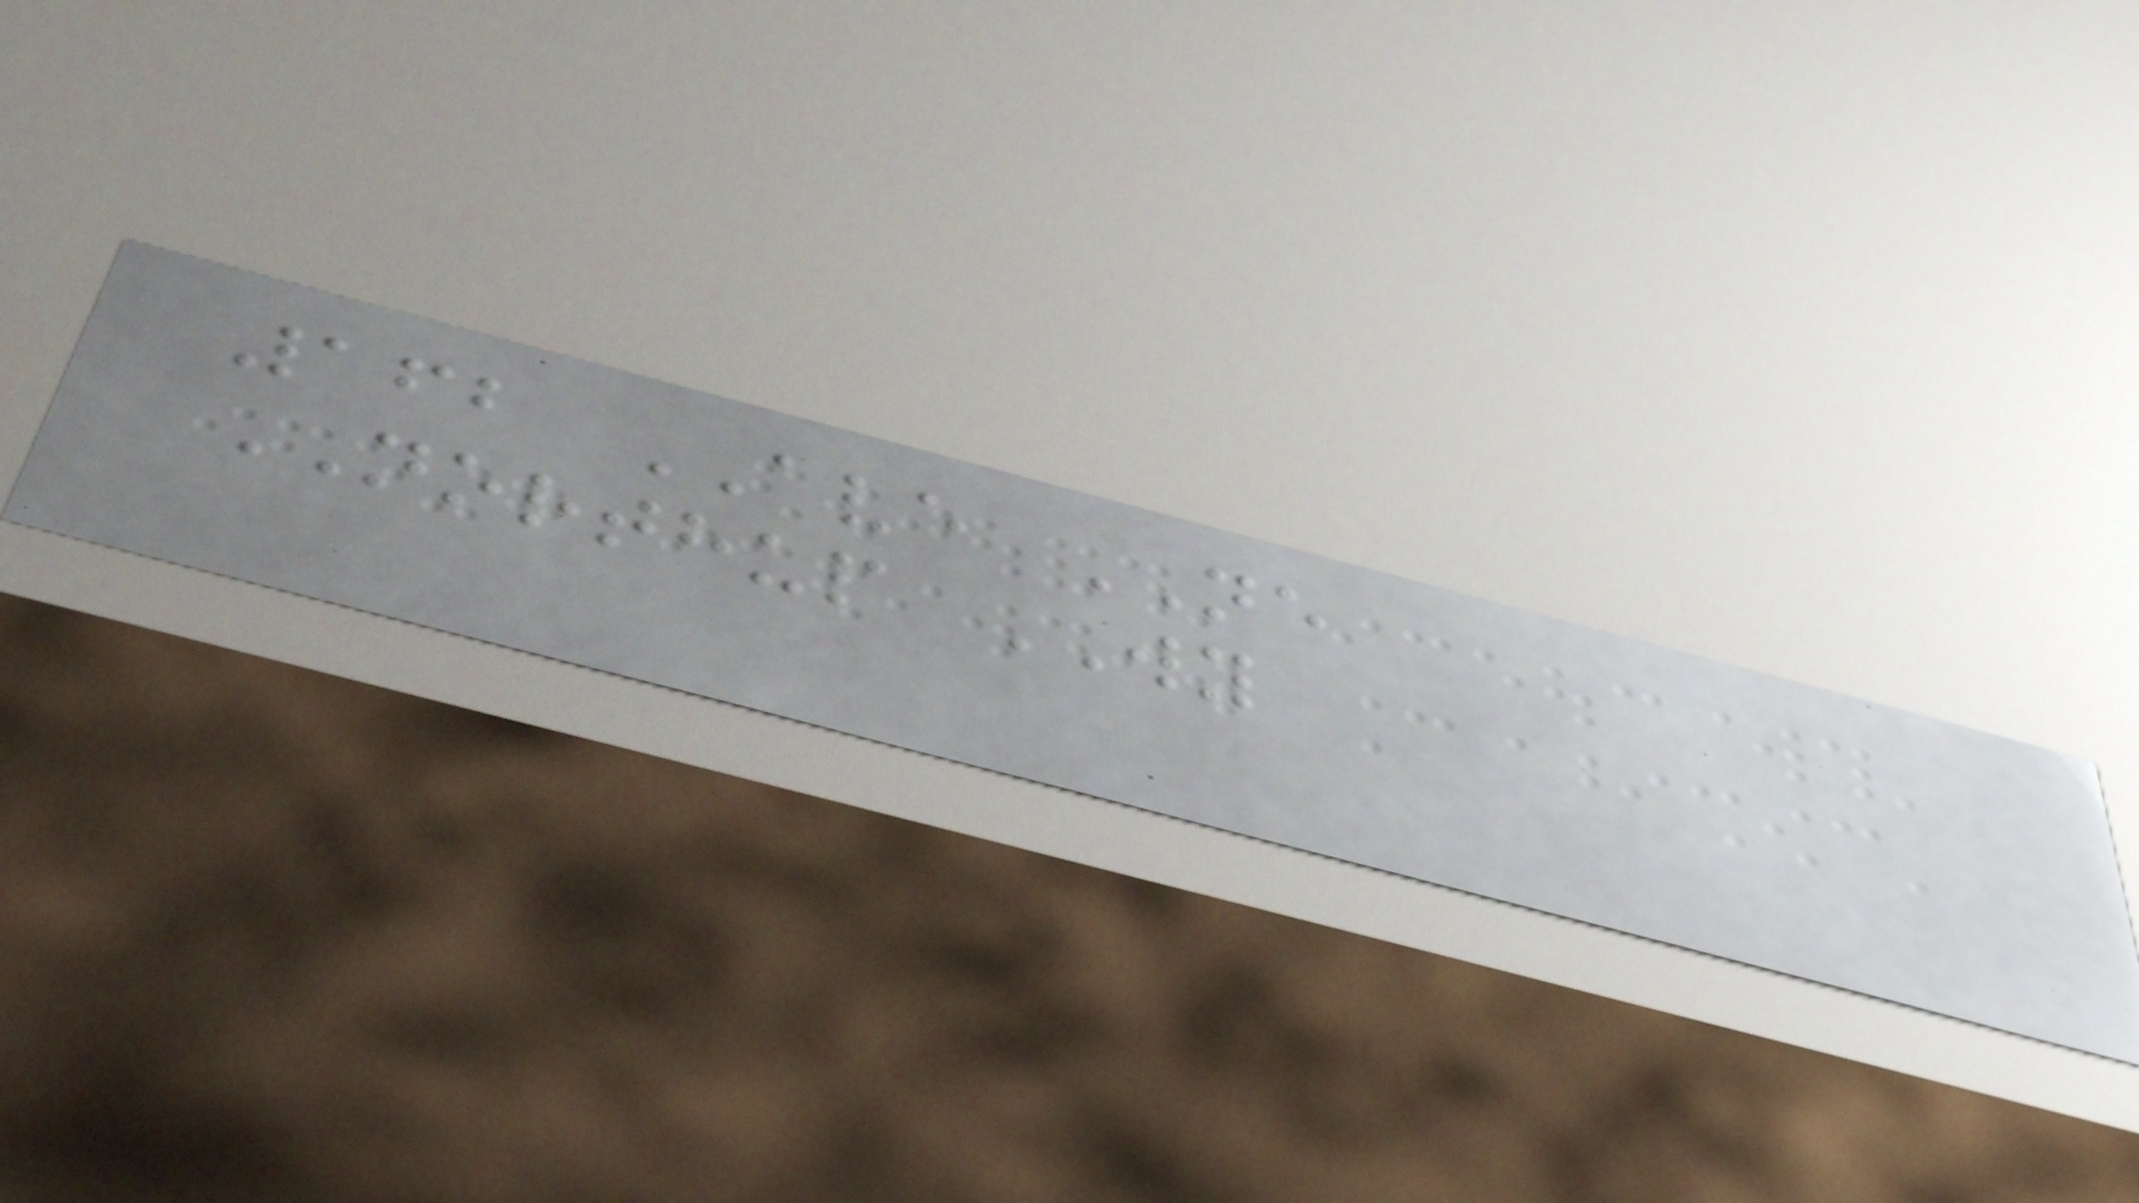162 AVE NE
NORTHUP WY
